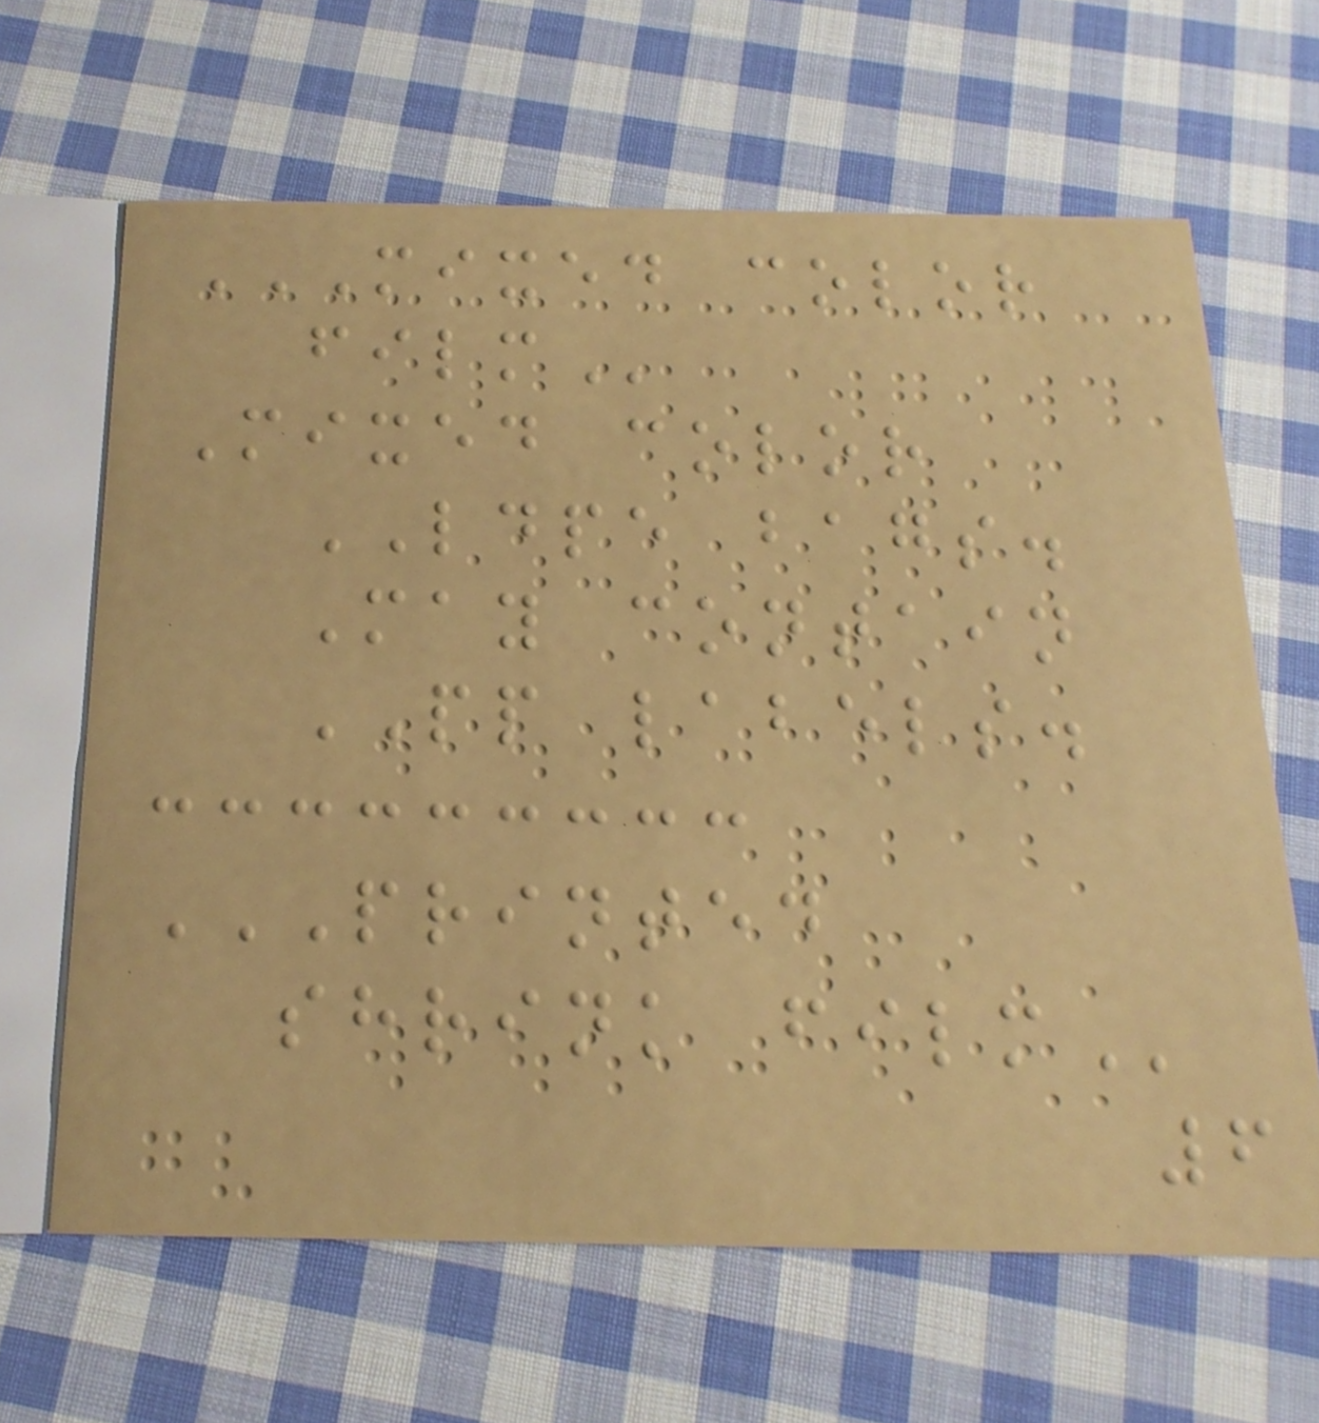MIXED COLOR
FILM
Mixed color
LDPE bags.
May contain
PP labels.
PRINTED
SHRINK FILM
6
